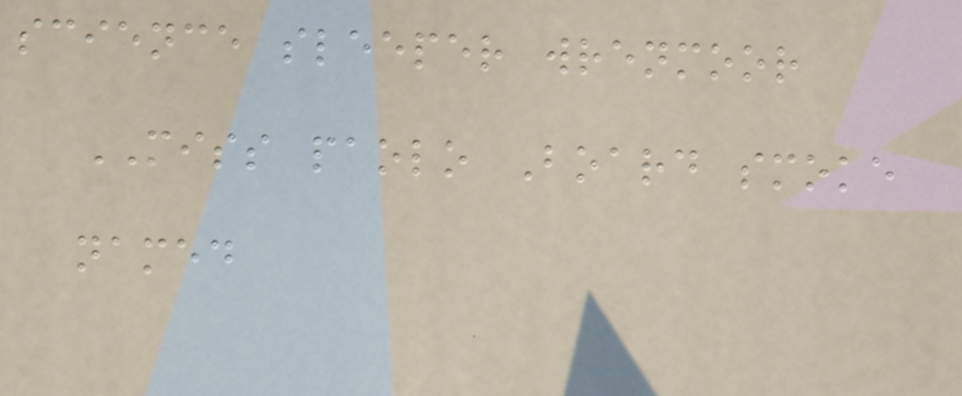science sleeper wrenmoor
MISS paolo Board smoke
named
